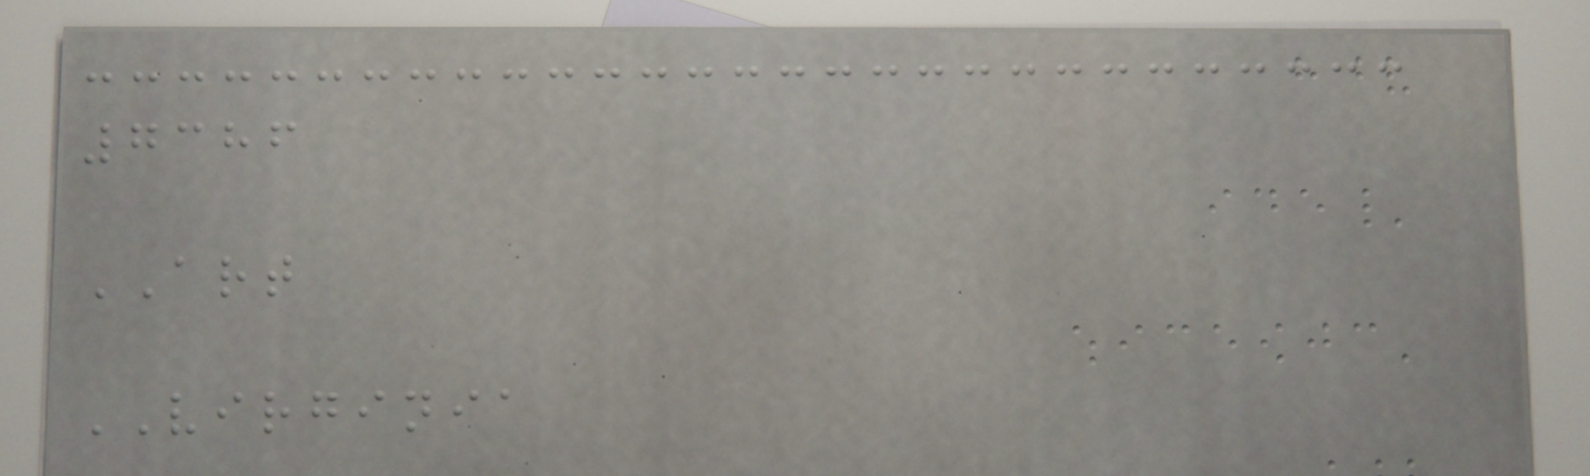7386
ART
VIRGINIA
